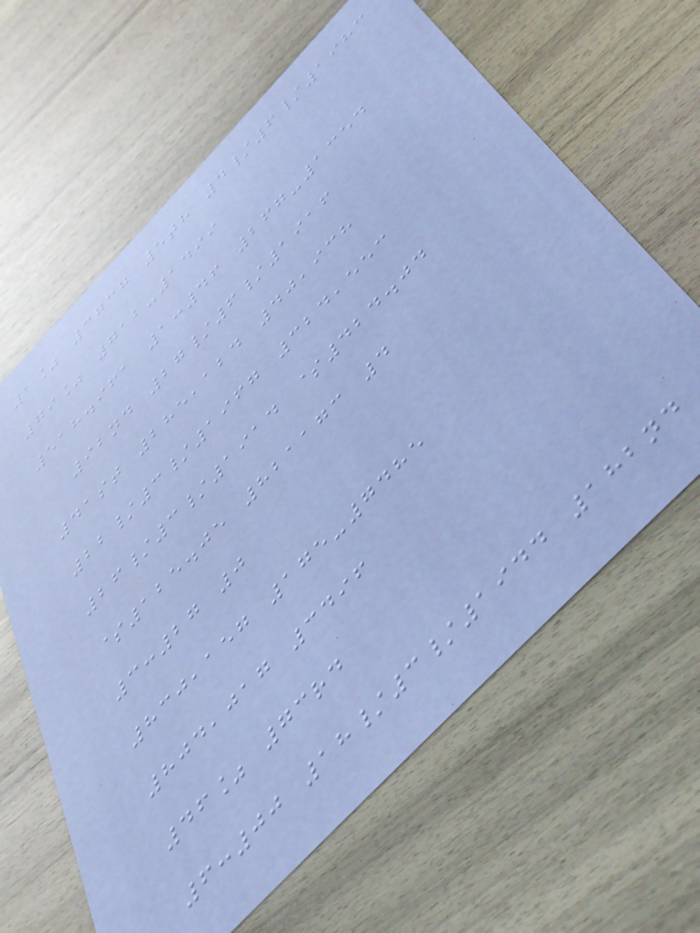1% 3737 5th 4/6/1983
79% 712-1499
518.961 1:46 267-1354
92nd 27/6/1916
41st 285,124 40,938
22/3/1967 324,553
26/3/1914 $424.04
$125.05 821173 4
3:27 0
830,157 175-7485
804,017 3496
46% 73rd
6:00 18/3/1944 182nd
